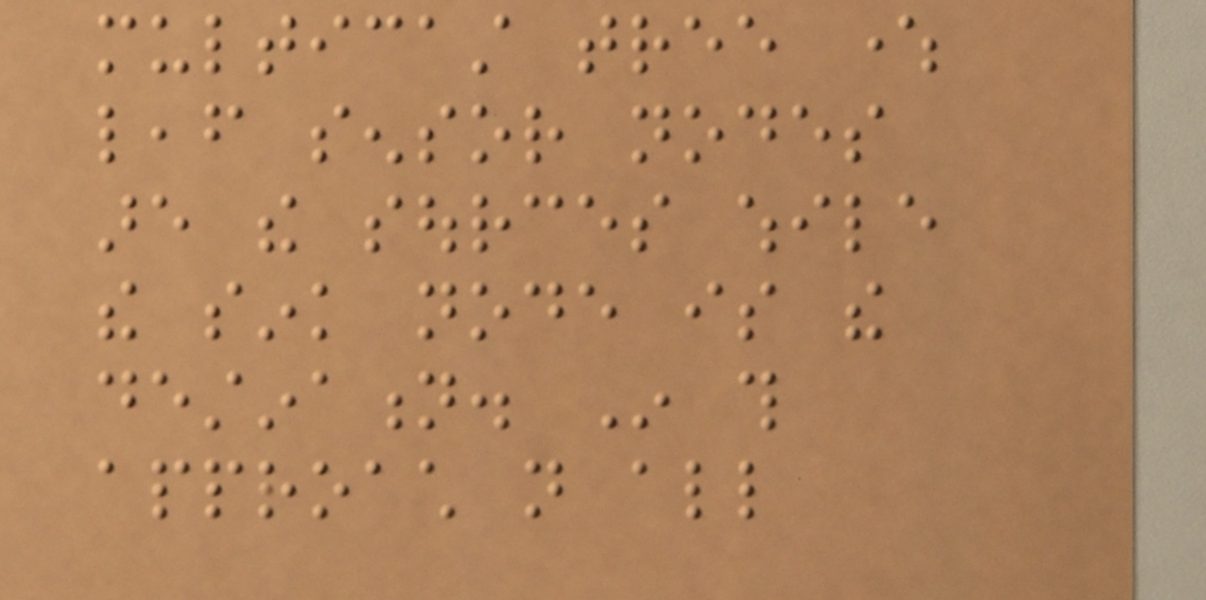multicast tree where
leaf sensor nodes
are the sources while
the sink node is the
destination. In this
approach not all
